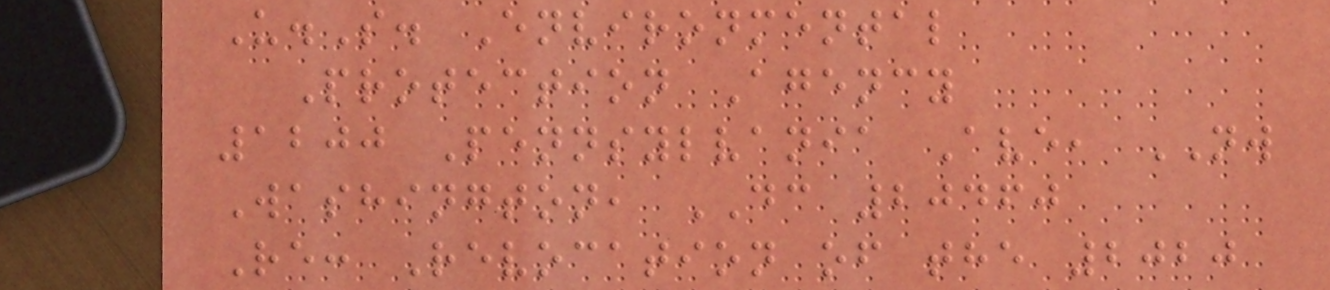U.S. Environmental
Protection Agency
1200 Pennsylvania Ave, NW
Washington, DC 20460
Re: Revocation of the 2020
